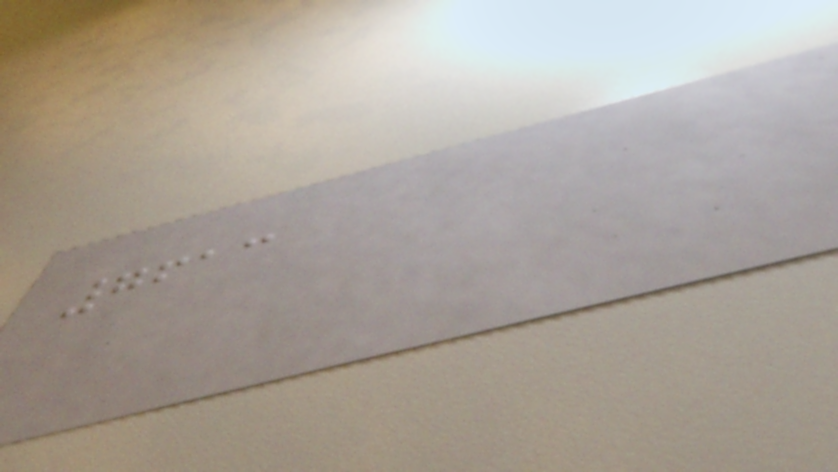7613
